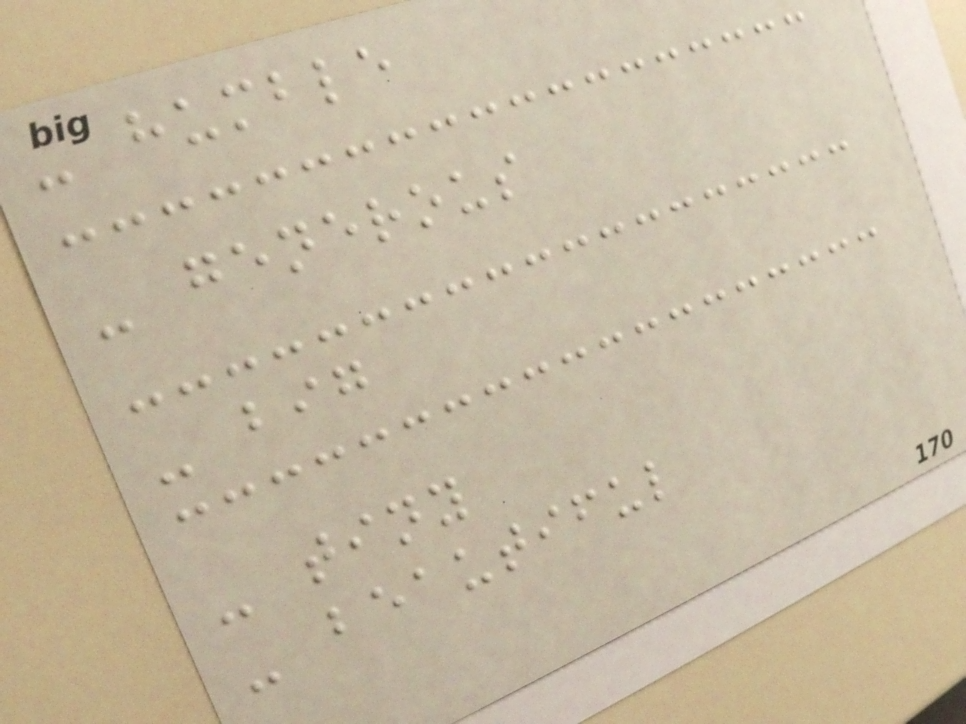- humble
- generous
- big
- tiny
- beautiful
